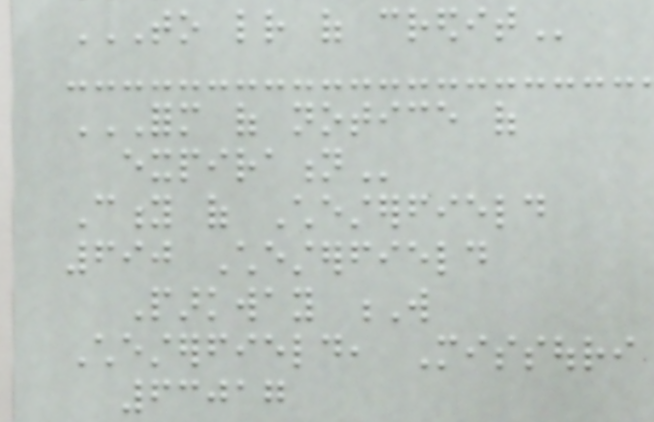TO LETTER OF CREDIT
FORM OF NOTICE OF
EXPIRATION
City of Chesterfield
690 Chesterfield
Parkway W
Chesterfield, Missouri
63017
